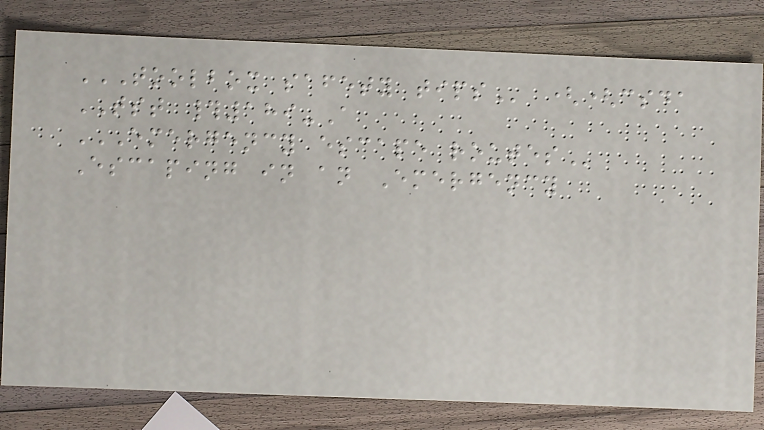TOOLBOX SAFETY TIPS ((csda
TST #189-A
EMERGENCY ESCAPE ROUTES
Escaping in an Emergency
